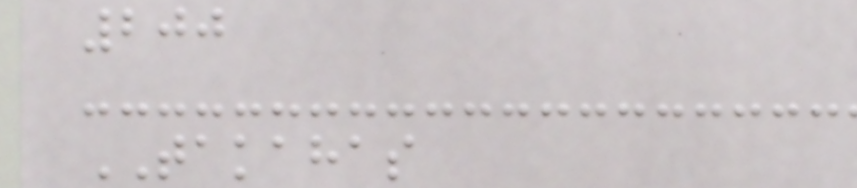200
TAKAHAS
